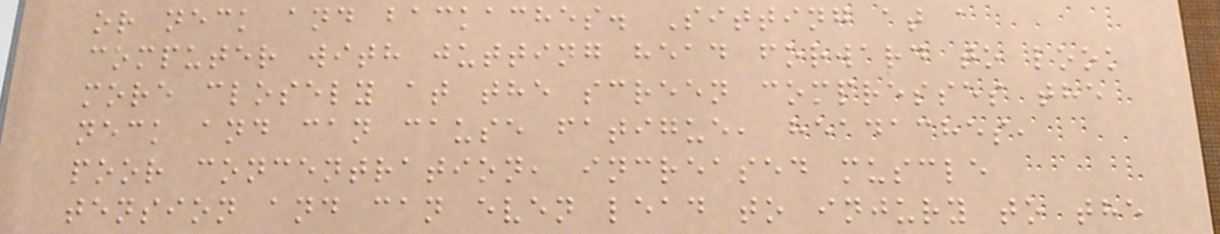or neck and backaches. Sitting at a
computer with jutting head forward to look
more closely at the screen compresses the
neck and can cause fatigue, headaches,
poor concentration, increased muscle
tension and can even lead to injury to the
